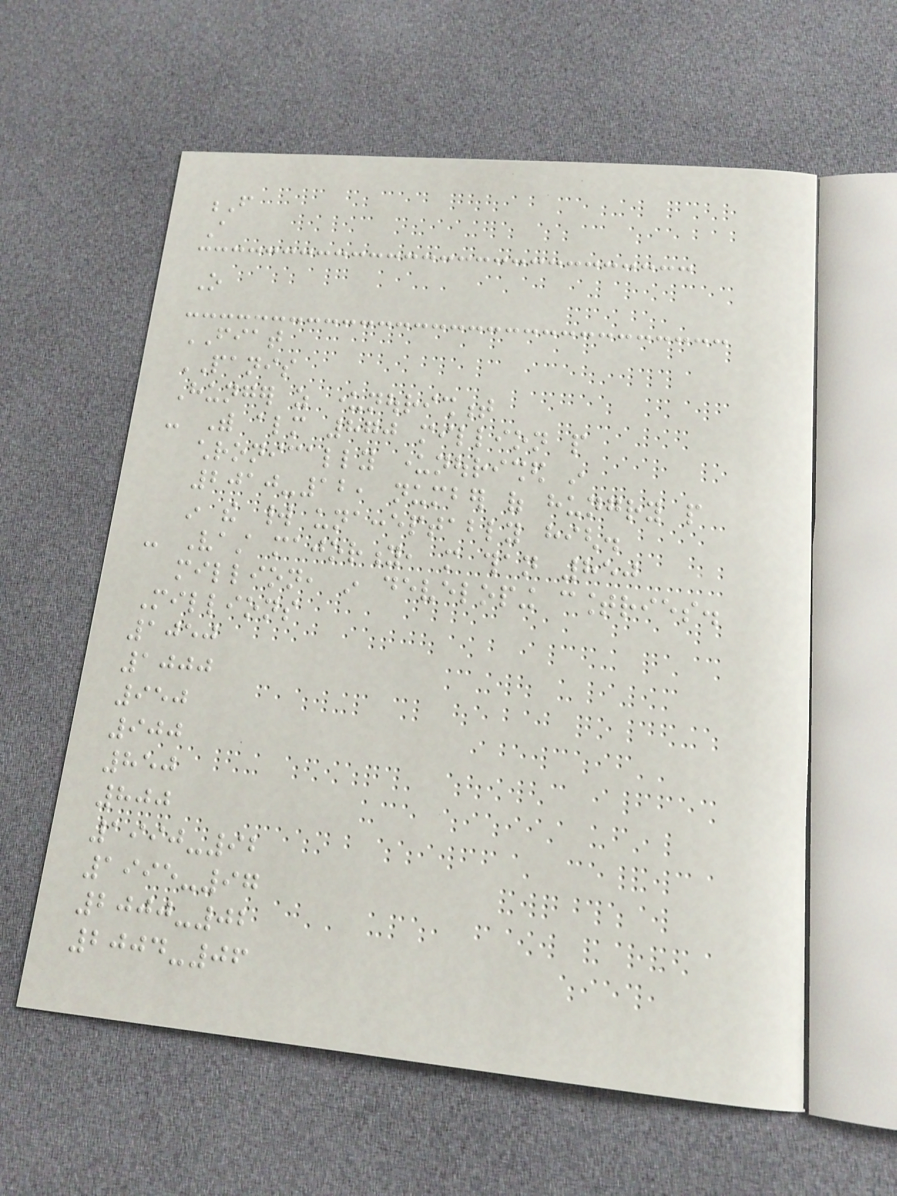F
A
O
FIAT
PANIS
Hunger as undernourishment
- With almost 870 million people
chronically undernourished in
2010-12, number of hungry people
in the world unacceptably high.
- Vast majority, more than 850
million, in developing countries.
Millions
1050
1000
950
900
850
800
1990-92
1995-97
2000-02
2004-06
